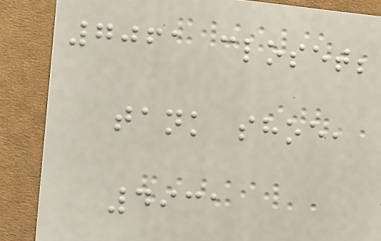7061 closet;
tank shoe,
4931
